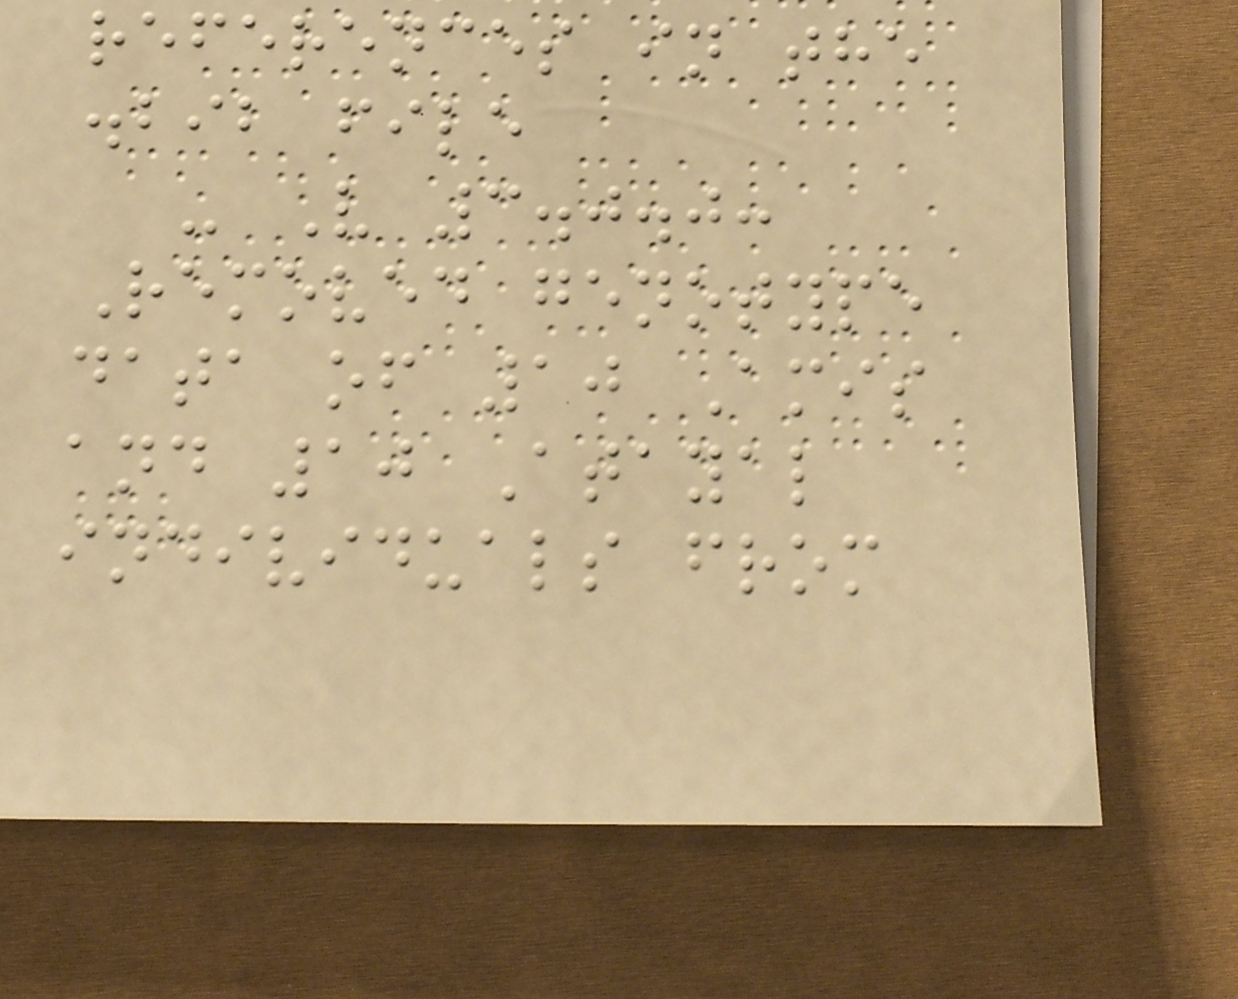references in the
.bib file
- V 3.0.0:
Removed genotype
data of 10 Amis
and 10 Atayal
individuals from
